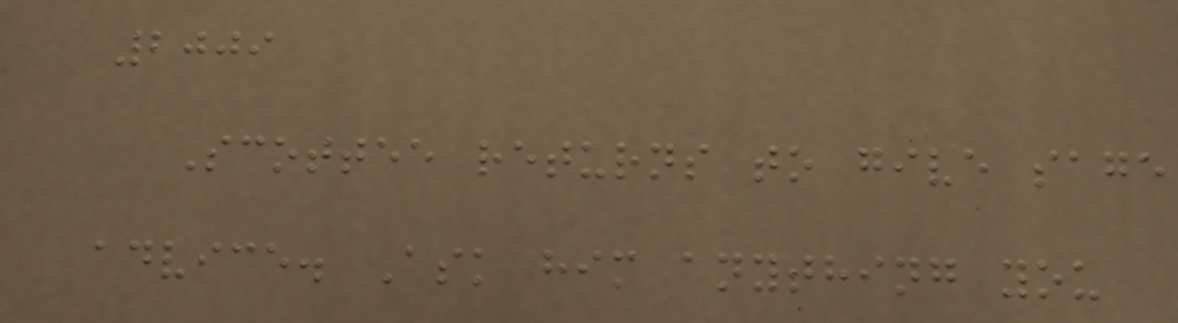2009
Scottee returns to give sage
advice. Ask him anything you
